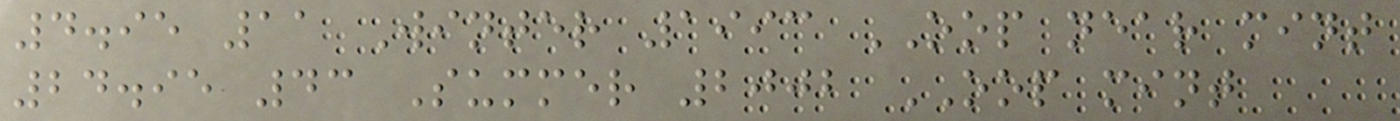4.95 11 Winter 1993 OOP near mint
24.95 43 Summer 2002 OOP mint
